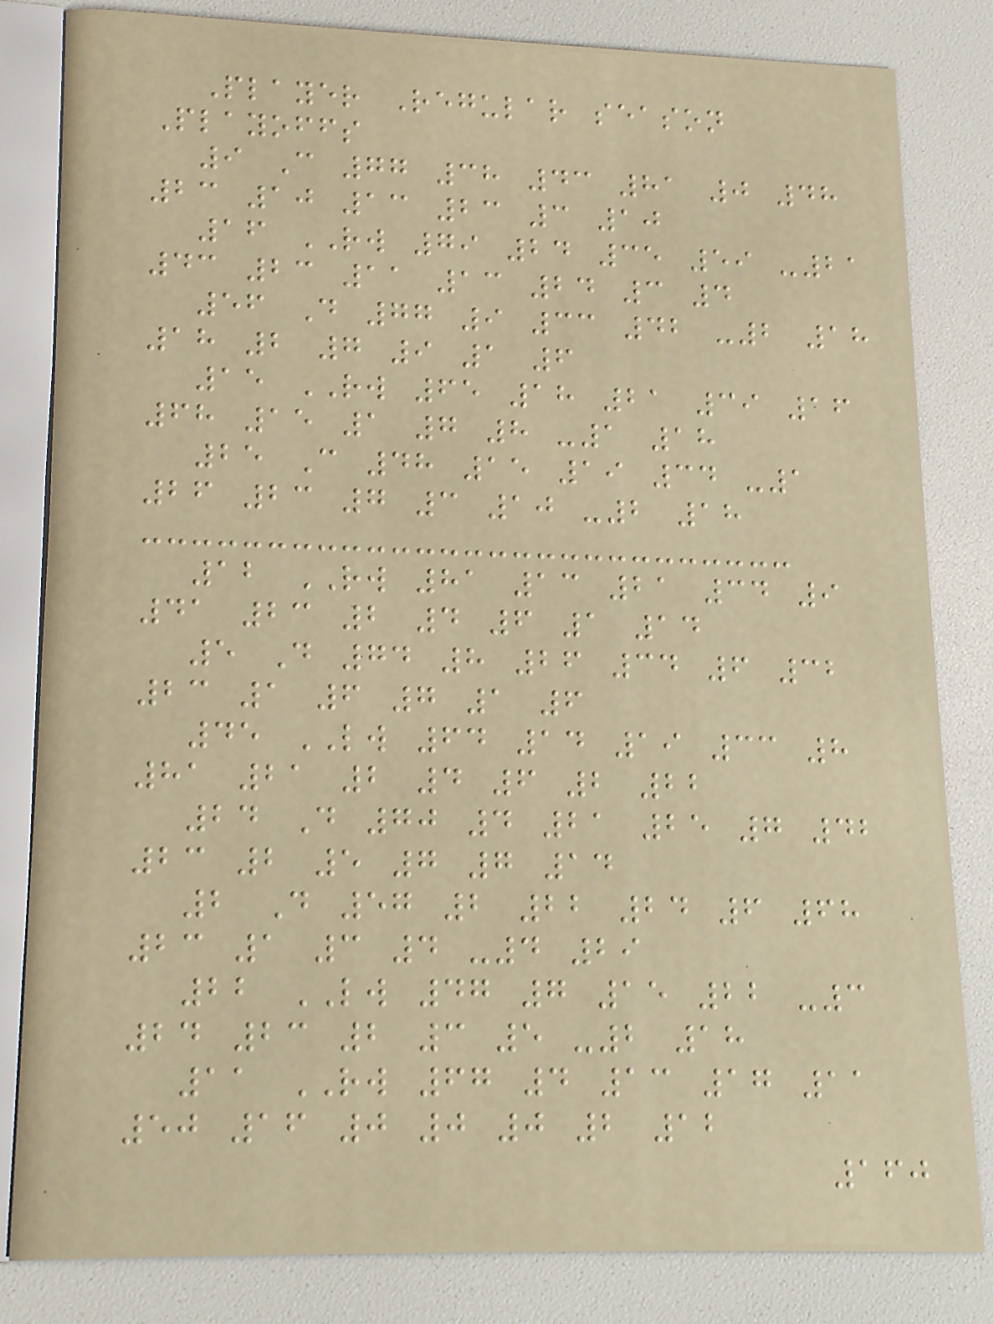Player Regular season
Playoffs
9 C 77 38 43 81 0 48
23 10 13 23 3 10
16 RW 79 24 35 59 -21
43 23 11 13 24 3 4
56 D 77 9 33 42 -2 18
18 2 7 9 1 6
15 RW 65 18 21 39 16
68 15 1 7 8 -1 18
25 C 48 15 19 34 -1
26 23 7 3 10 -2 18
12 RW 81 13 21 34 9
41 23 2 4 6 1 14
5 D 74 8 26 34 6 32
23 1 6 7 1 6
45 LW 64 14 19 33 8
81 21 2 4 6 2 22
24 D 70 4 21 25 7 42
23 2 5 7 7 14
2 D 57 2 22 24 6 68
23 1 3 4 -4 29
22 LW 47 7 15 22 -3
24 23 2 3 5 -2 18
11 RW 67 4 13 17 11
50 16 0 0 0 2 12
160
